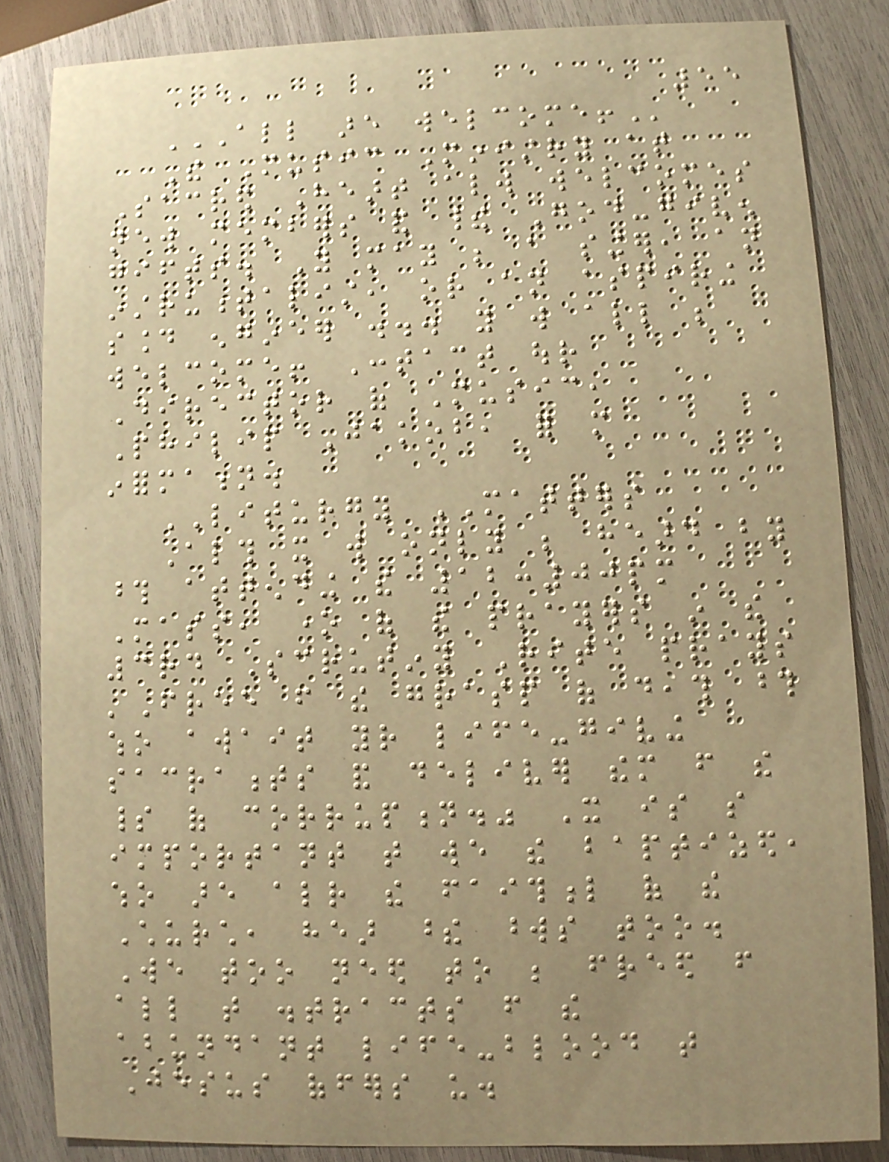55
ALL ARE WELCOME!
The Music Ministry at
Sacred Heart always welcomes
new members and their God-given
gifts. You may be a singer, an
instrumentalist, or an aspiring
sound engineer ... you will all be
welcome! Contact our
Director of Music,
Philip Jakob, for more
information.
LITURGY MATTERS
Although it will only be heard by
those attending the 12:00pm
Mass, one of the prayers in the
3rd Scrutiny Rite prays
'Free from the grasp of death those
who await your life-giving
sacraments and deliver them from the
spirit of corruption." It is so
important that we the baptized,
who are already the faithful of the
Church, hear these words too.
We too need to be freed from
all that distracts from the
abundant life-blood that
Jesus offers us.
